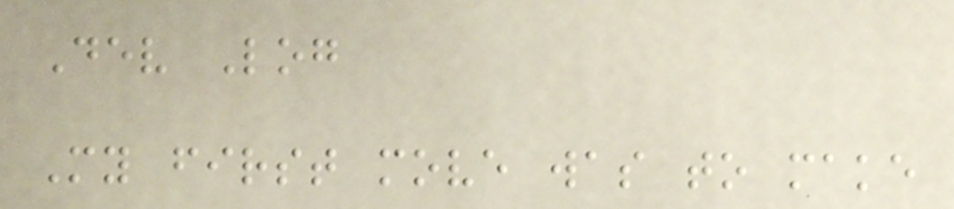Dev Log
My first move was to make
